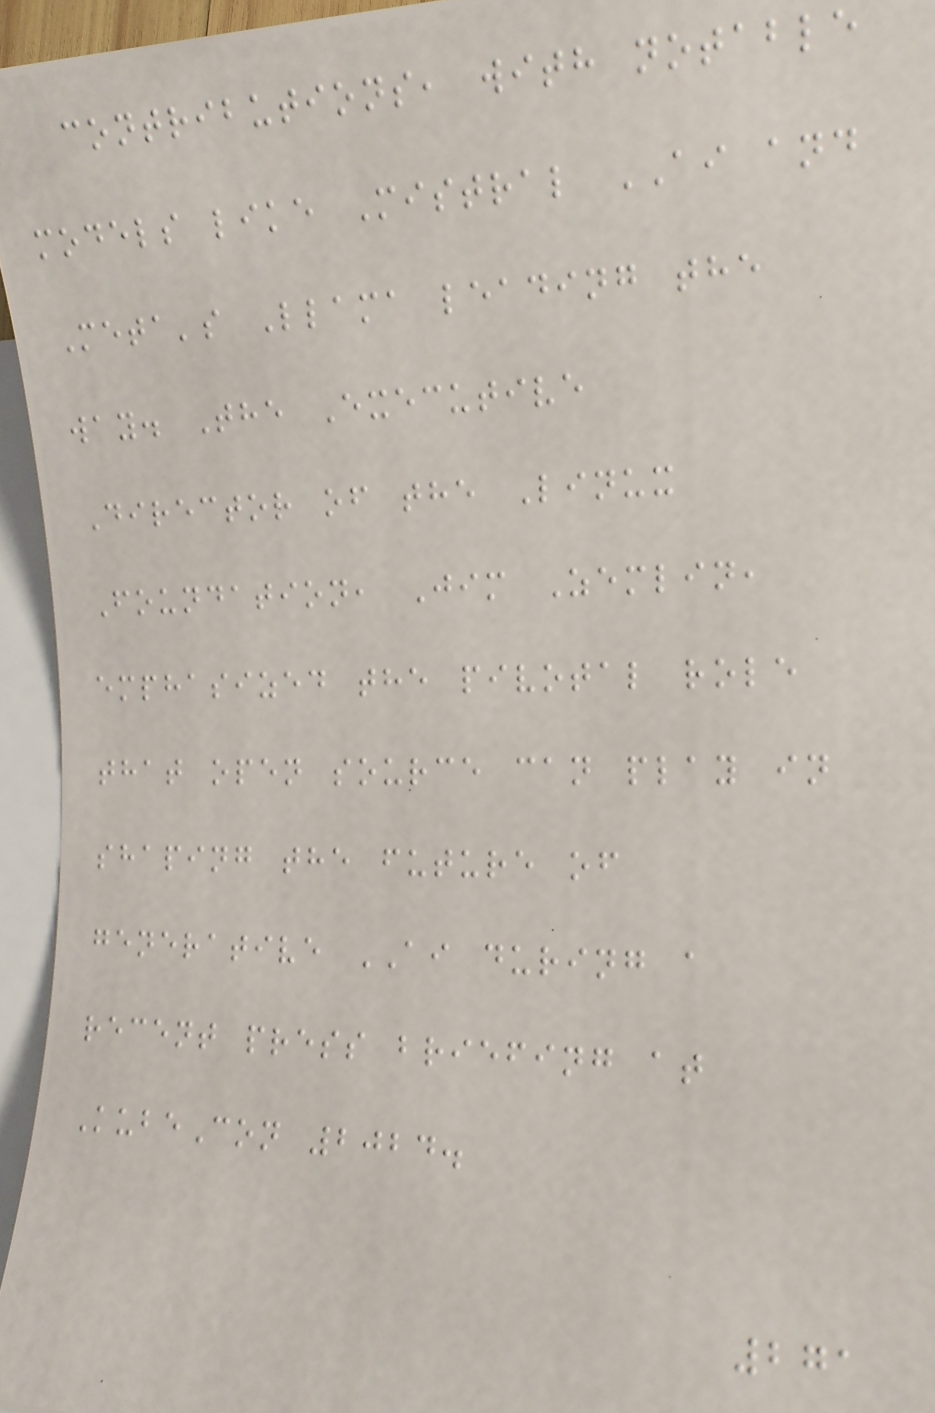contributions, with notable
models like Mistral AI and
Meta's Llama leading the
way. The Executive
Director of the Linux
Foundation, Jim Zemlin,
emphasized the pivotal role
that open source can play in
shaping the future of
generative AI during a
recent press briefing at
KubeCon 2024.
271
